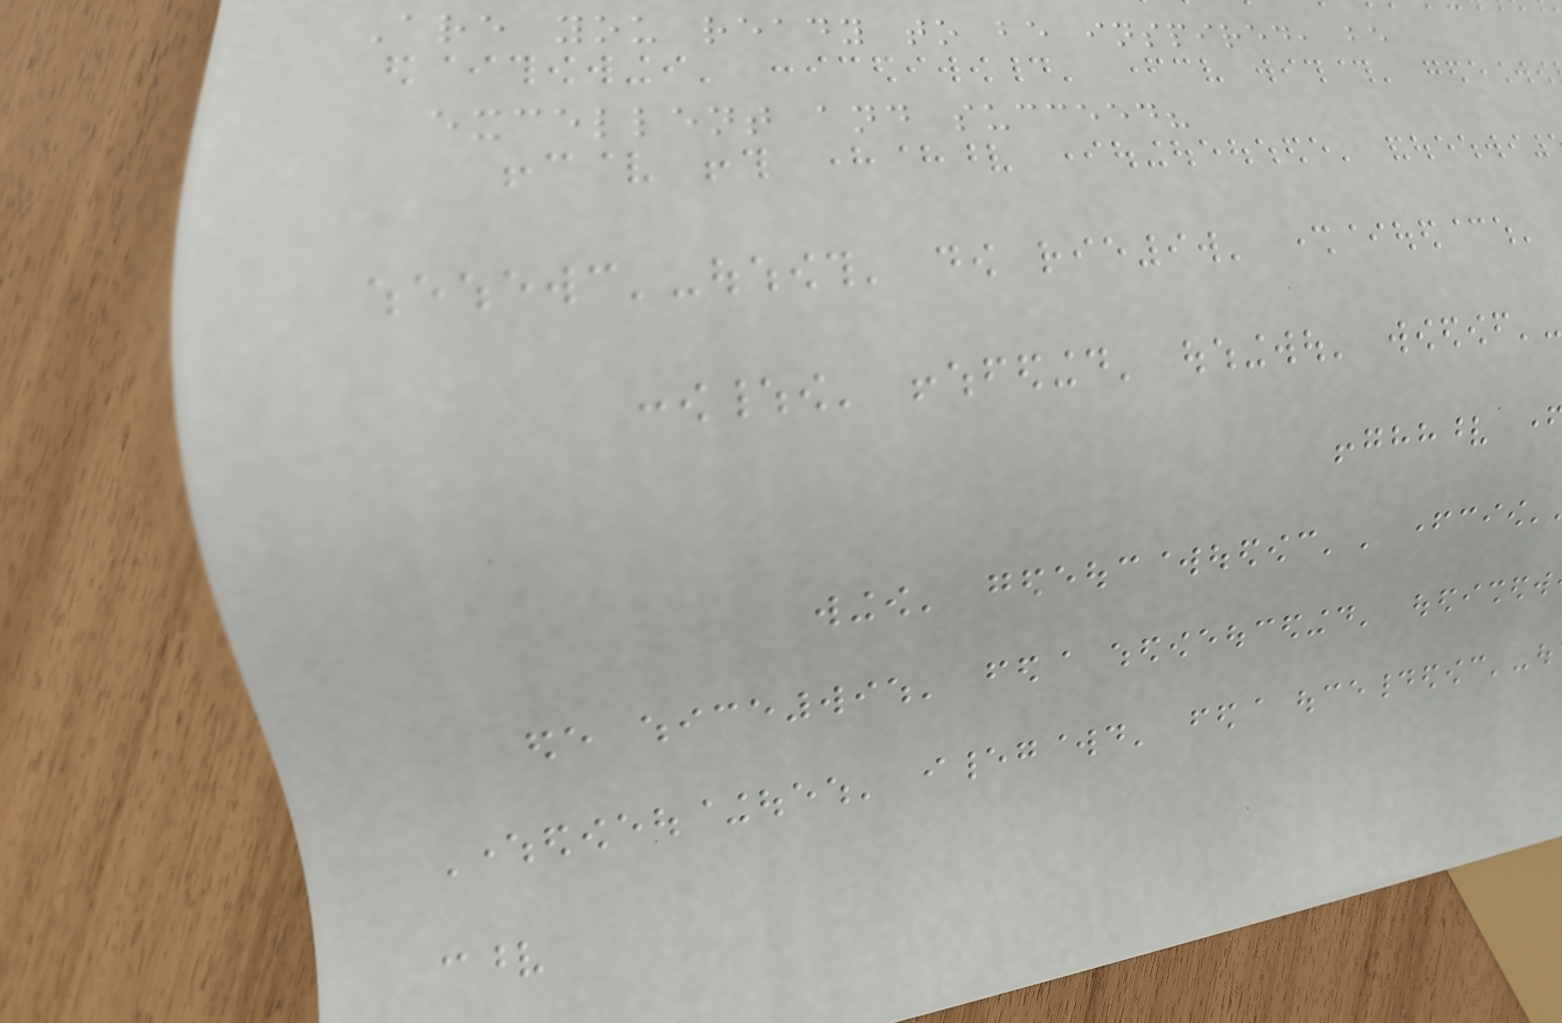Are you ready to be inspired, be
excellent and succeed?
